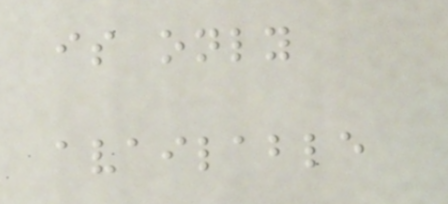is only
available
